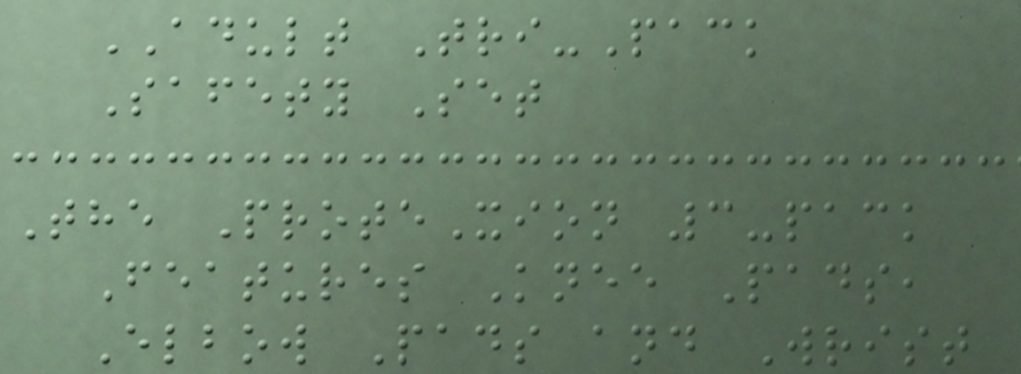ADULT Tri-Pack
Safety Set
The ProteXion 3-pack
Features Knee Pads,
Elbow Pads and Wrist
